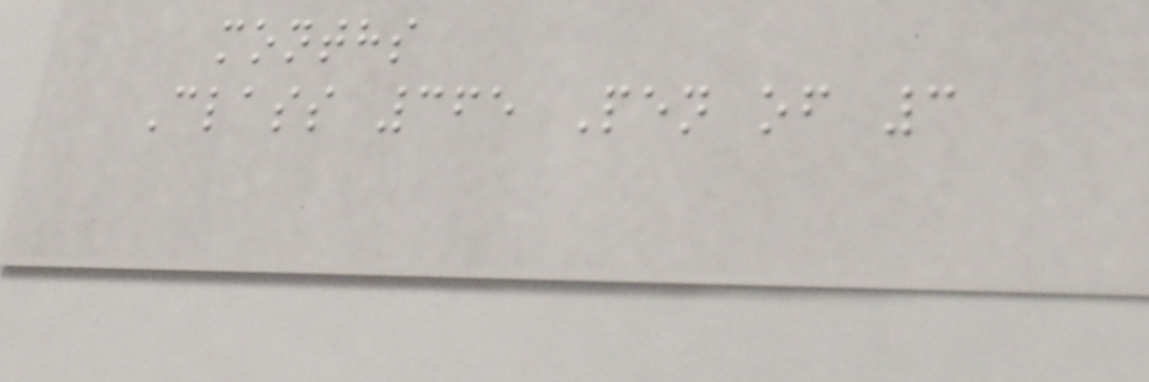months
Class 365 Pen of 3
